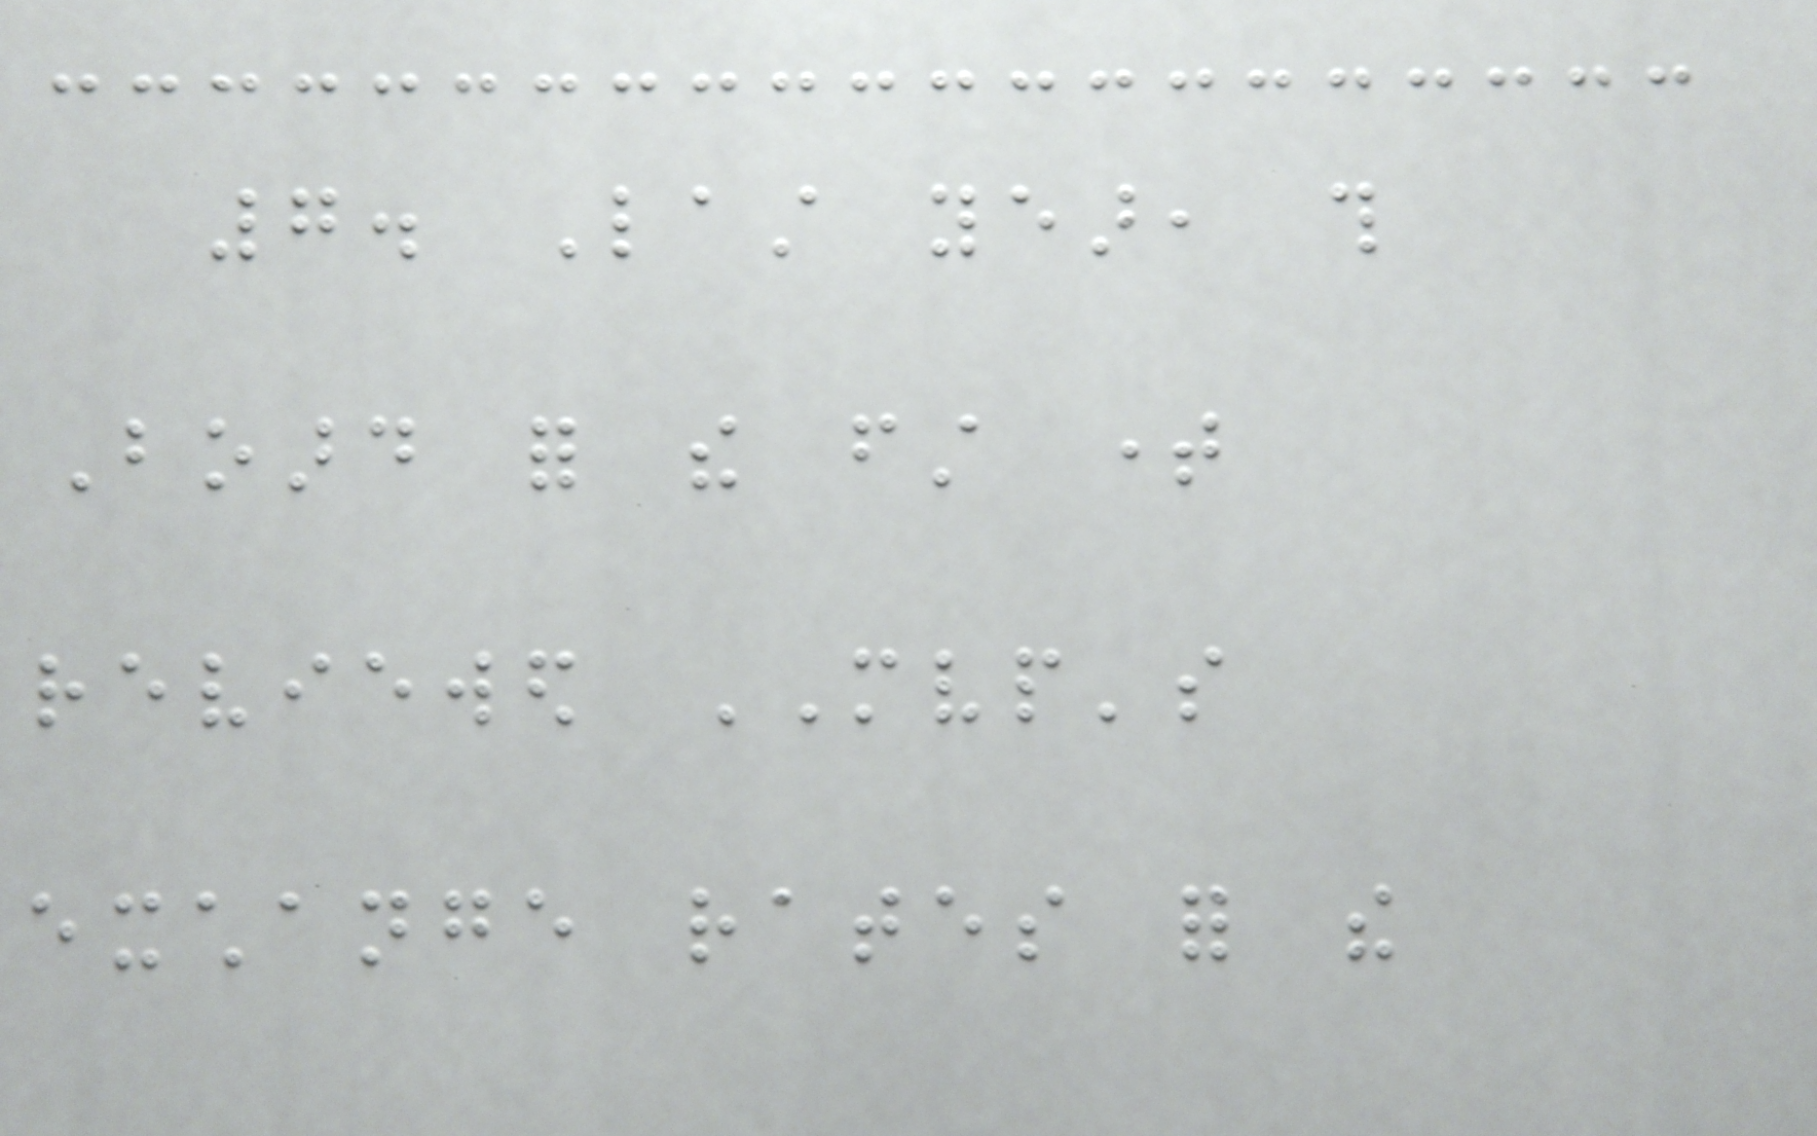7. Last year, this
Board for the first time
reviewed MVP's
exchange rates for the
